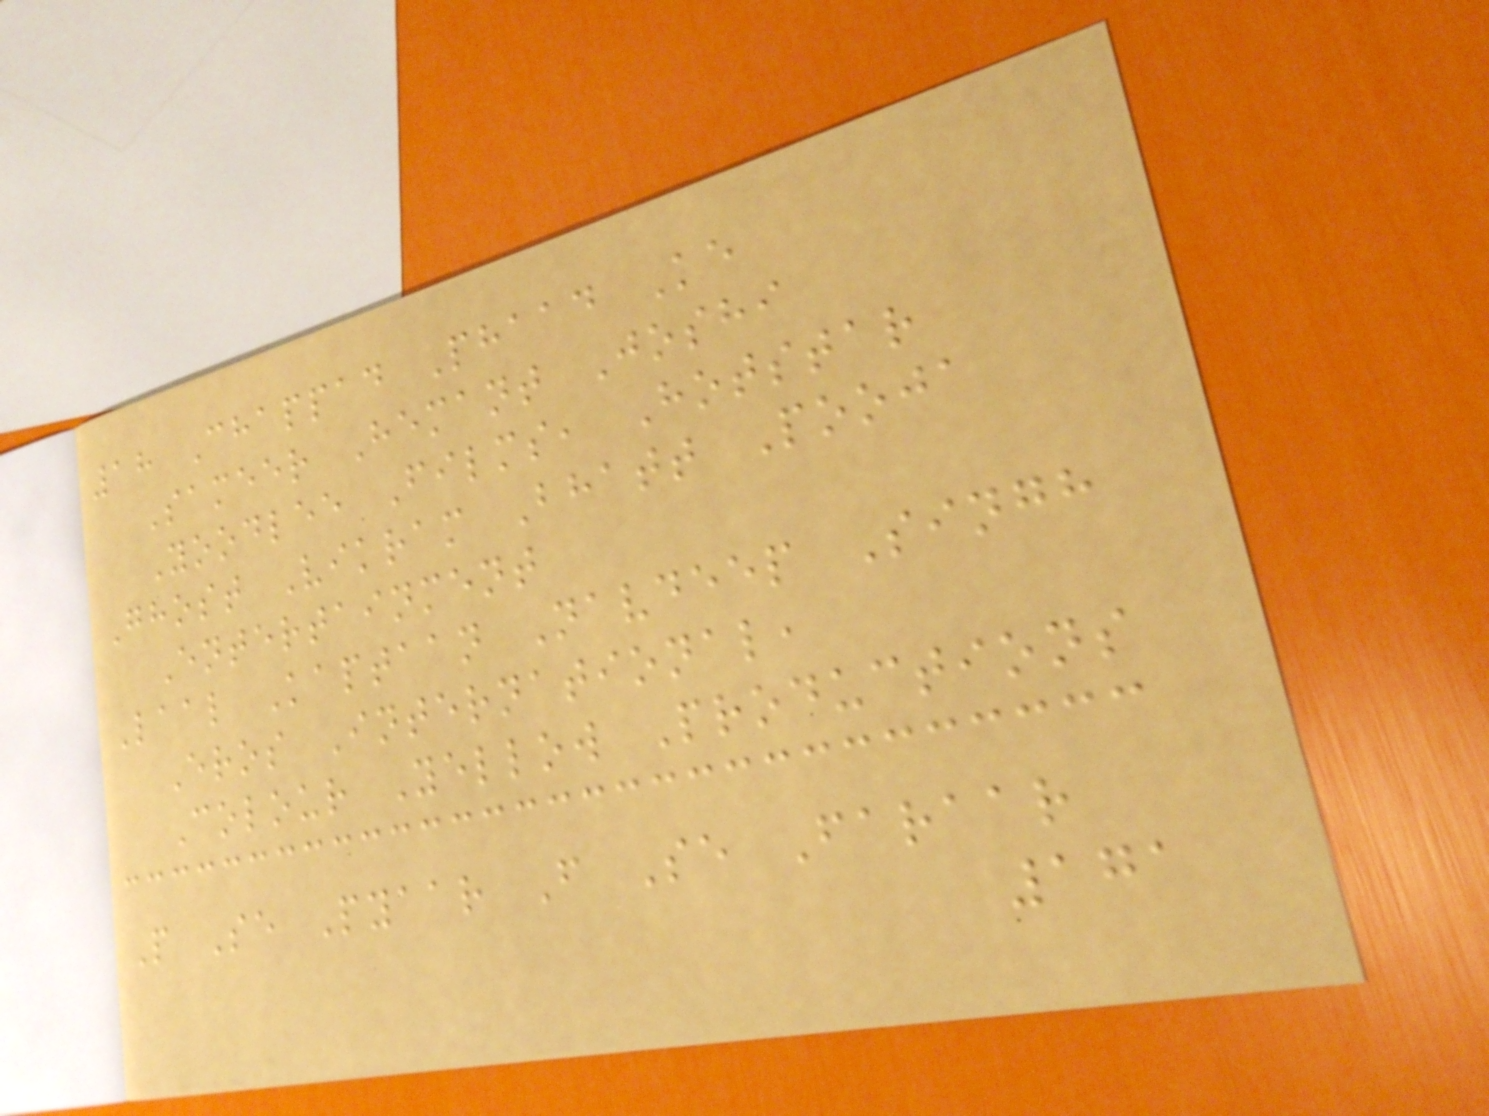18 Chappad Phaad Ke
Sameer Hemant Joshi
Yoodlee Films, Hotstar
Ghost Vikram Bhatt Pooja
Entertainment
Laal Kaptaan Navdeep Singh
Eros International,
Colour Yellow Productions
P Se Pyaar F Se Faraar
171
